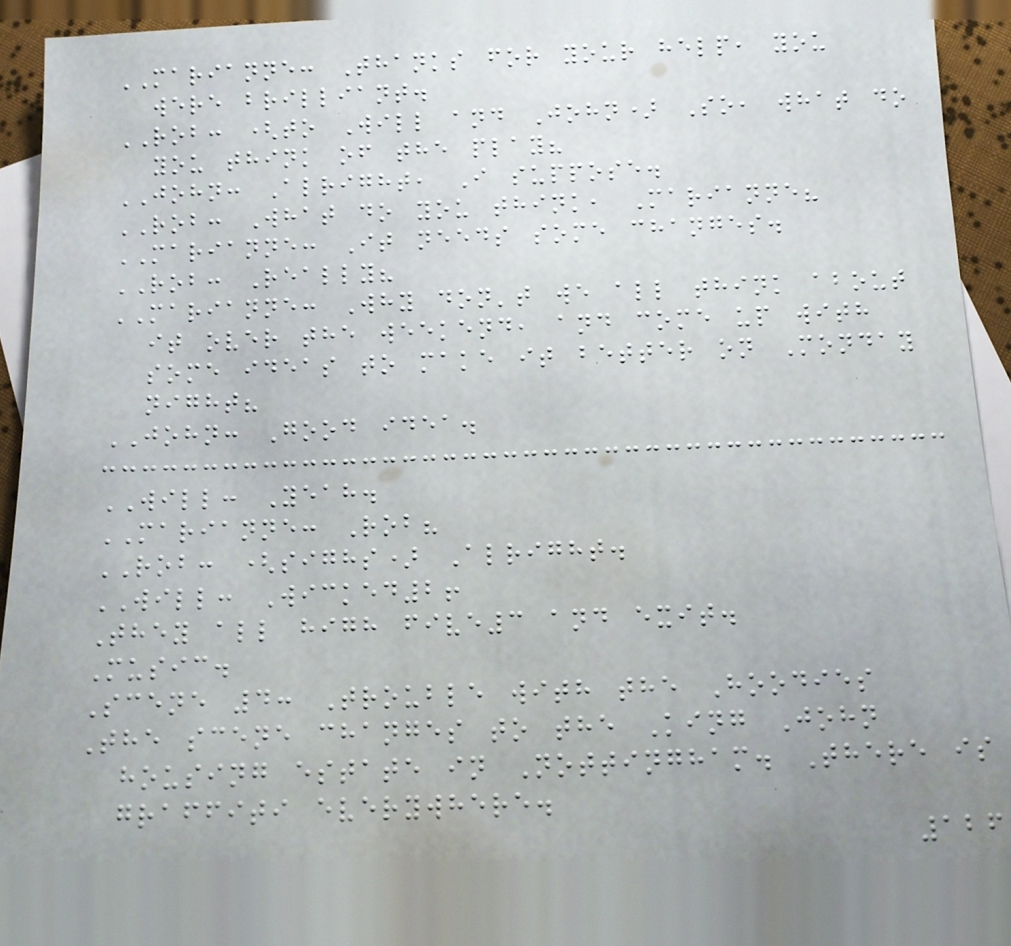MARIANNE: Thanks for your help, you
were brilliant.
ROB: (to Will and John) So, what do
you think of the play?
JOHN: Alright, I suppose.
ROB: What do you think, Marianne?
MARIANNE: It needs some changes.
ROB: Really?
MARIANNE: Why don't we all think about
it over the weekend, and come up with
some ideas to make it better on Monday
night?
JOHN: Good idea.
WILL: Yeah.
MARIANNE: Rob?
ROB: (sighs) Alright.
WILL: Wicked2!
They all high five3 and exit.
Music.
Scene 4: Trouble with the Hoodies
The scene changes to the King John
housing estate in Nottingham. There is
graffiti everywhere.
126
